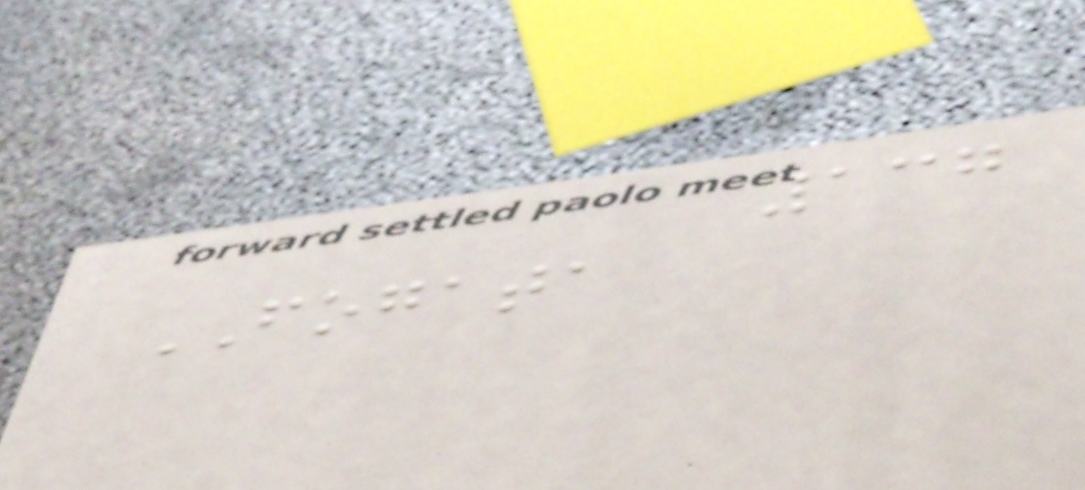137
FOGATA
